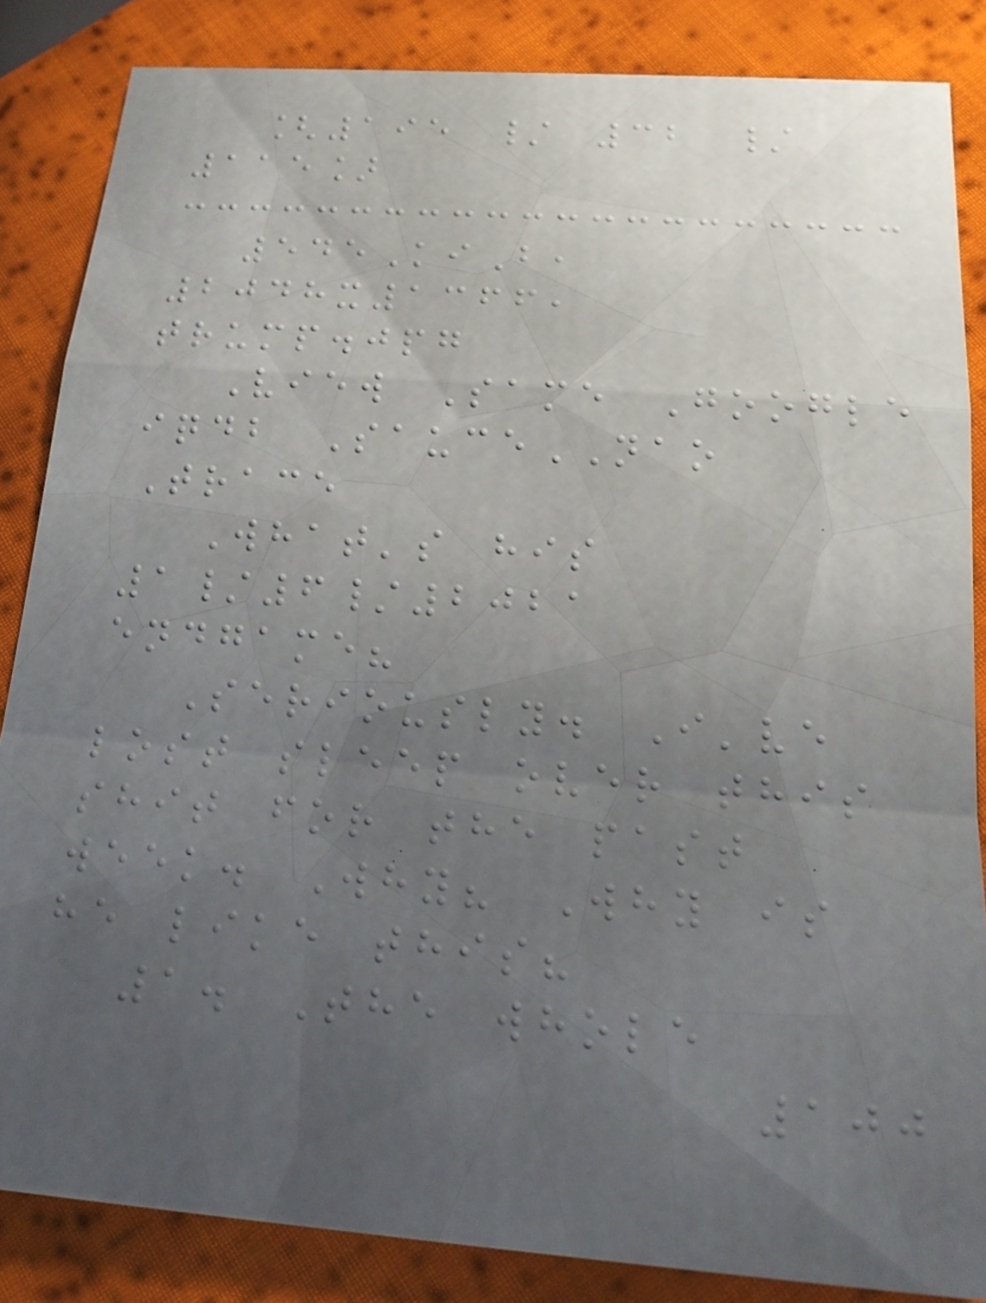[195 / 32 /
115]
545KiB,
2048x1366,
trump.jpg
View Same Google
iqdb SauceNAO
Trace
What's his
1/6/2021
endgame?
Seriously. I've
lost sleep over this
shit for the past
week. Why? Why is
he like this?
1. The whole
100
